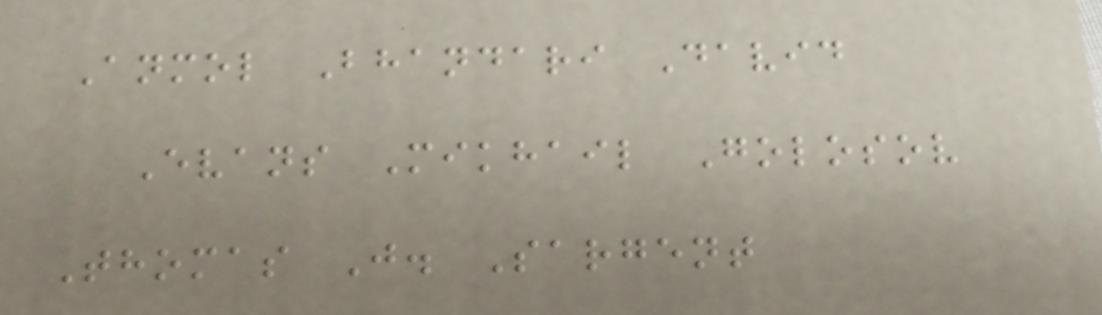Anmol Bhandari David
Evans Mikhail Golosov
Thomas J. Sargent
